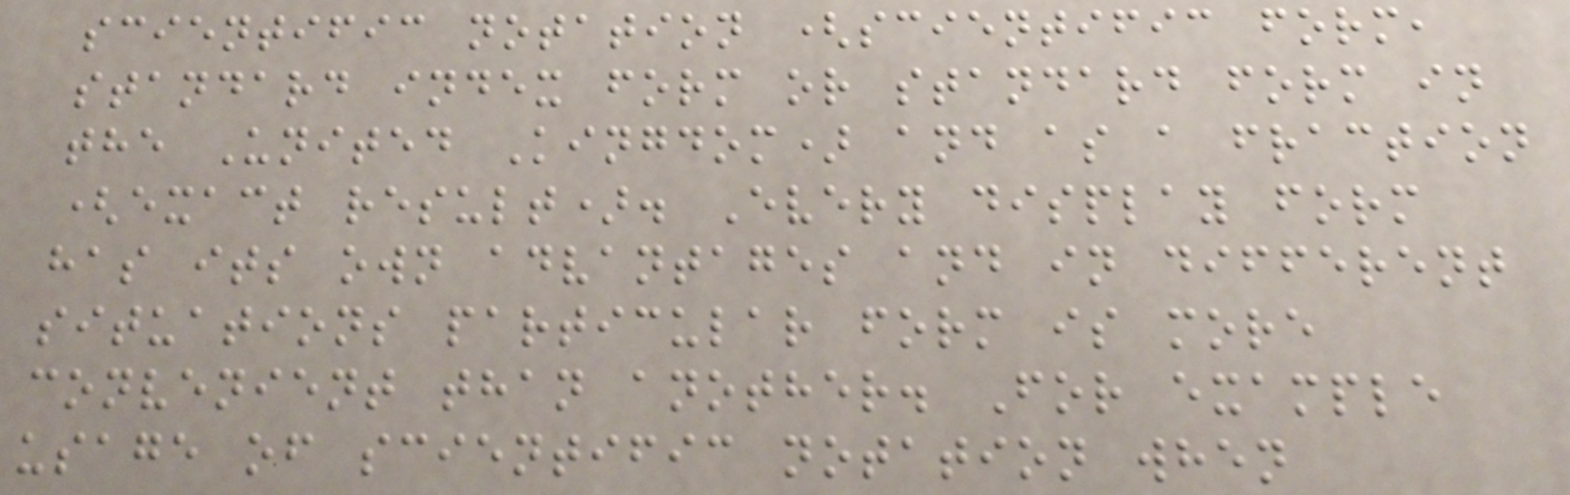scientific notation (scientific form,
standard index form or standard form in
the United Kingdom) and as a fraction
(exact result). Every display form
has its own advantages and in different
situations particular form is more
convenient than another. For example
usage of scientific notation when
